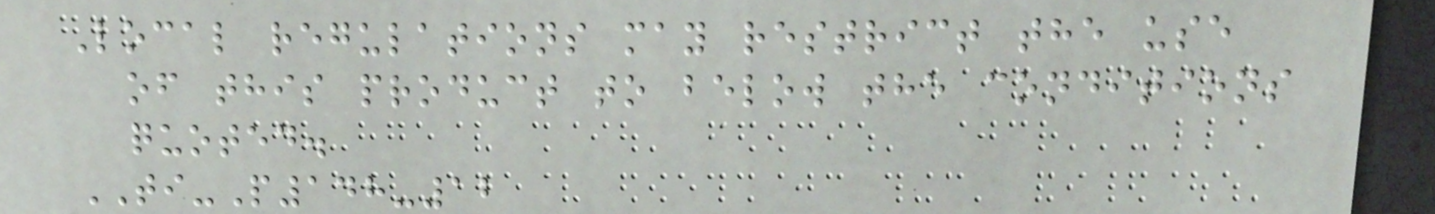Local regulations may restrict the use
of this product to below the conditions
quoted.
TI-P148-12
